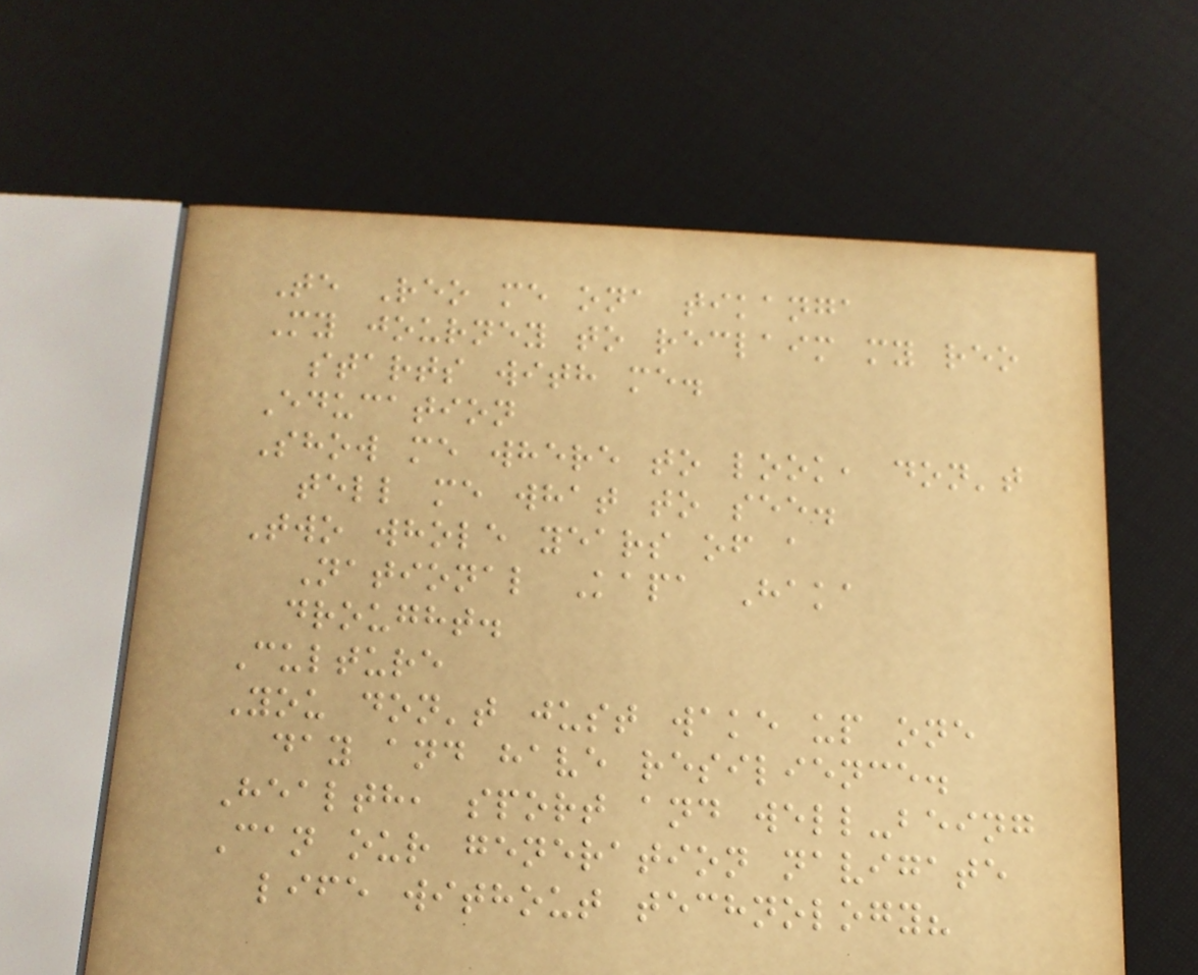Te Reo me ona tikanga
My journey to reclaim my reo
starts with me.
Education
Show me where to look, don't
tell me what to see.
Two whole years of a
National Kapa Haka
drought.
Culture
You don't just wake up one
day and have resilience.
Health, sport and well-being
Can our generation navigate
life without technology?
